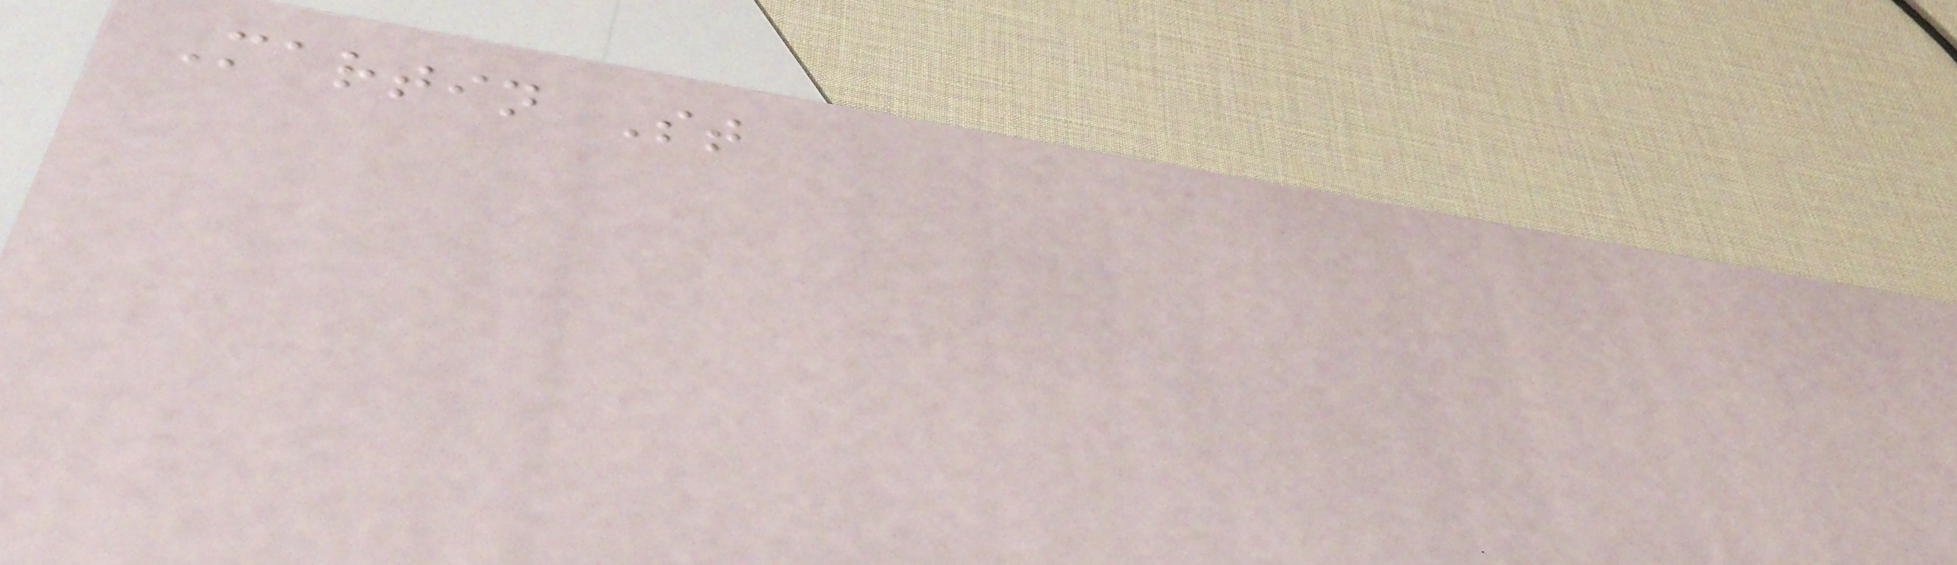Martin St
